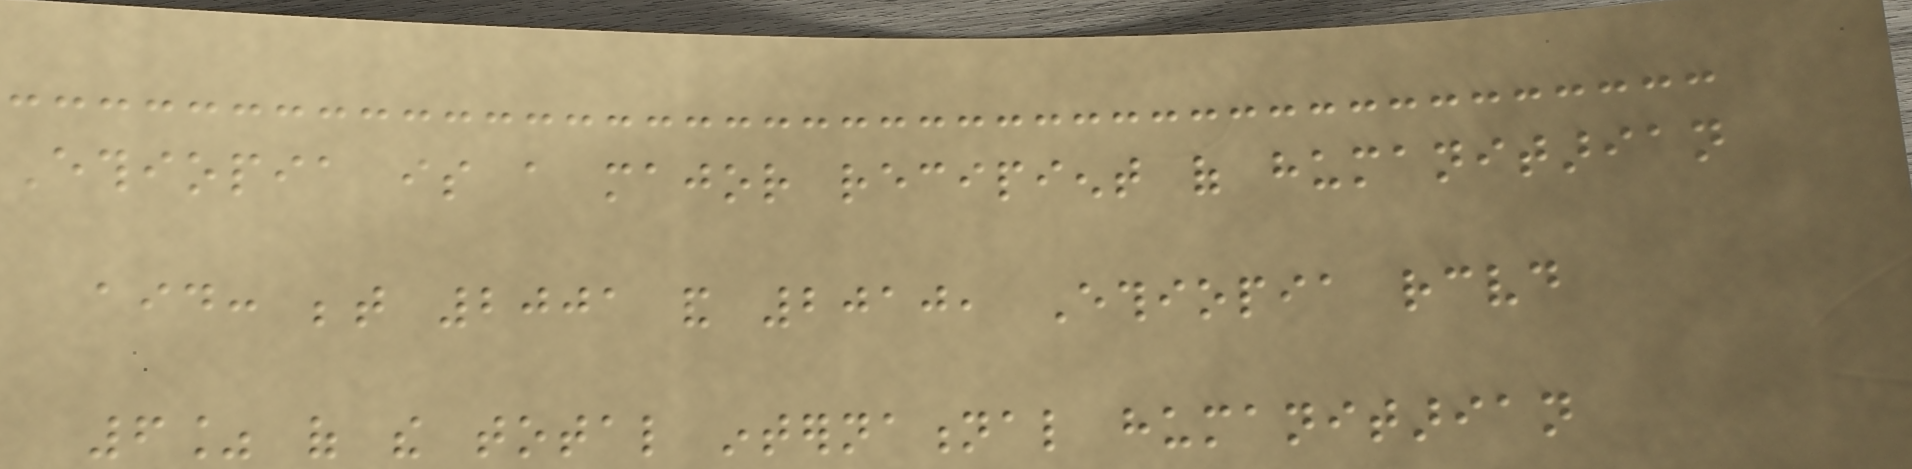Ethiopia is a major recipient of humanitarian
aid: between 2001 and 2010, Ethiopia received
6% of the total international humanitarian
